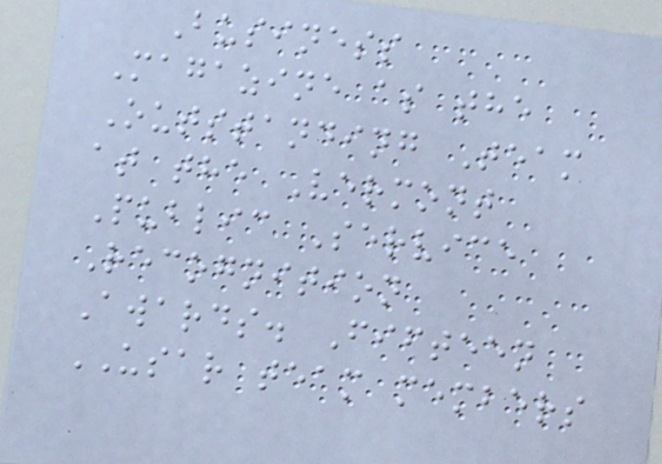Business
Magazine as the
Outstanding Team
at the Vermont
Public Service
Recognition
Awards. Fifteen
USAR team members
